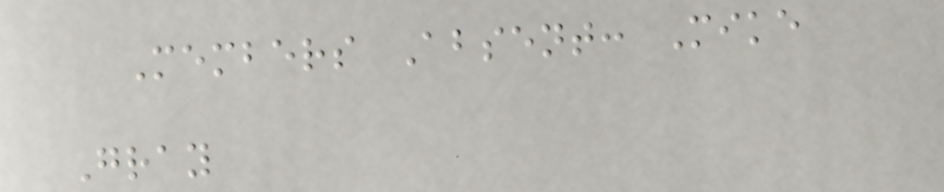Members Absent: Mike
Gray
